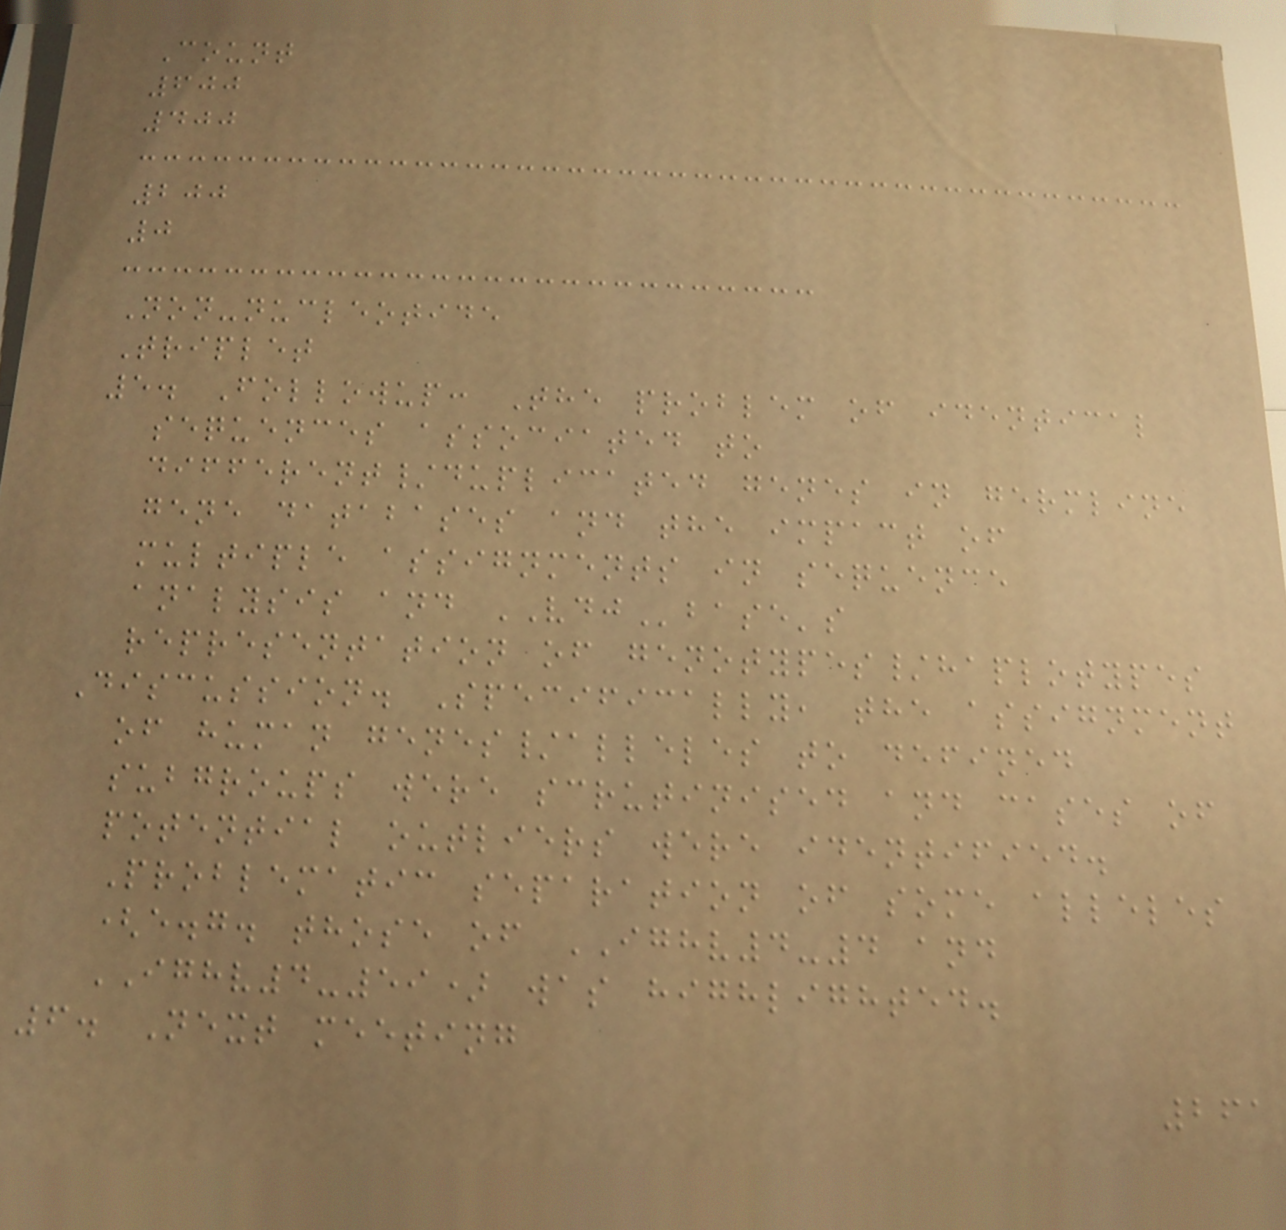Count
600
400
200
0
Non-nucleotide
Triplet
5. Followup: The problem of identical
sequences associated to
different/duplicated genes in germline
gene databases and the impact of
multiple assignments in sequence
analysis and VDJbase's
representation of genotypes/haplotypes
Discussion. Specifically, the assignment
of human genes/alleles to defined
subgroups were scrutinised and cases of
potential outliers were identified.
Problematic separation of some alleles
(e.g. those of IGHV4-4 and
IGHV4-59) was highlighted.
6. Next meeting
261
